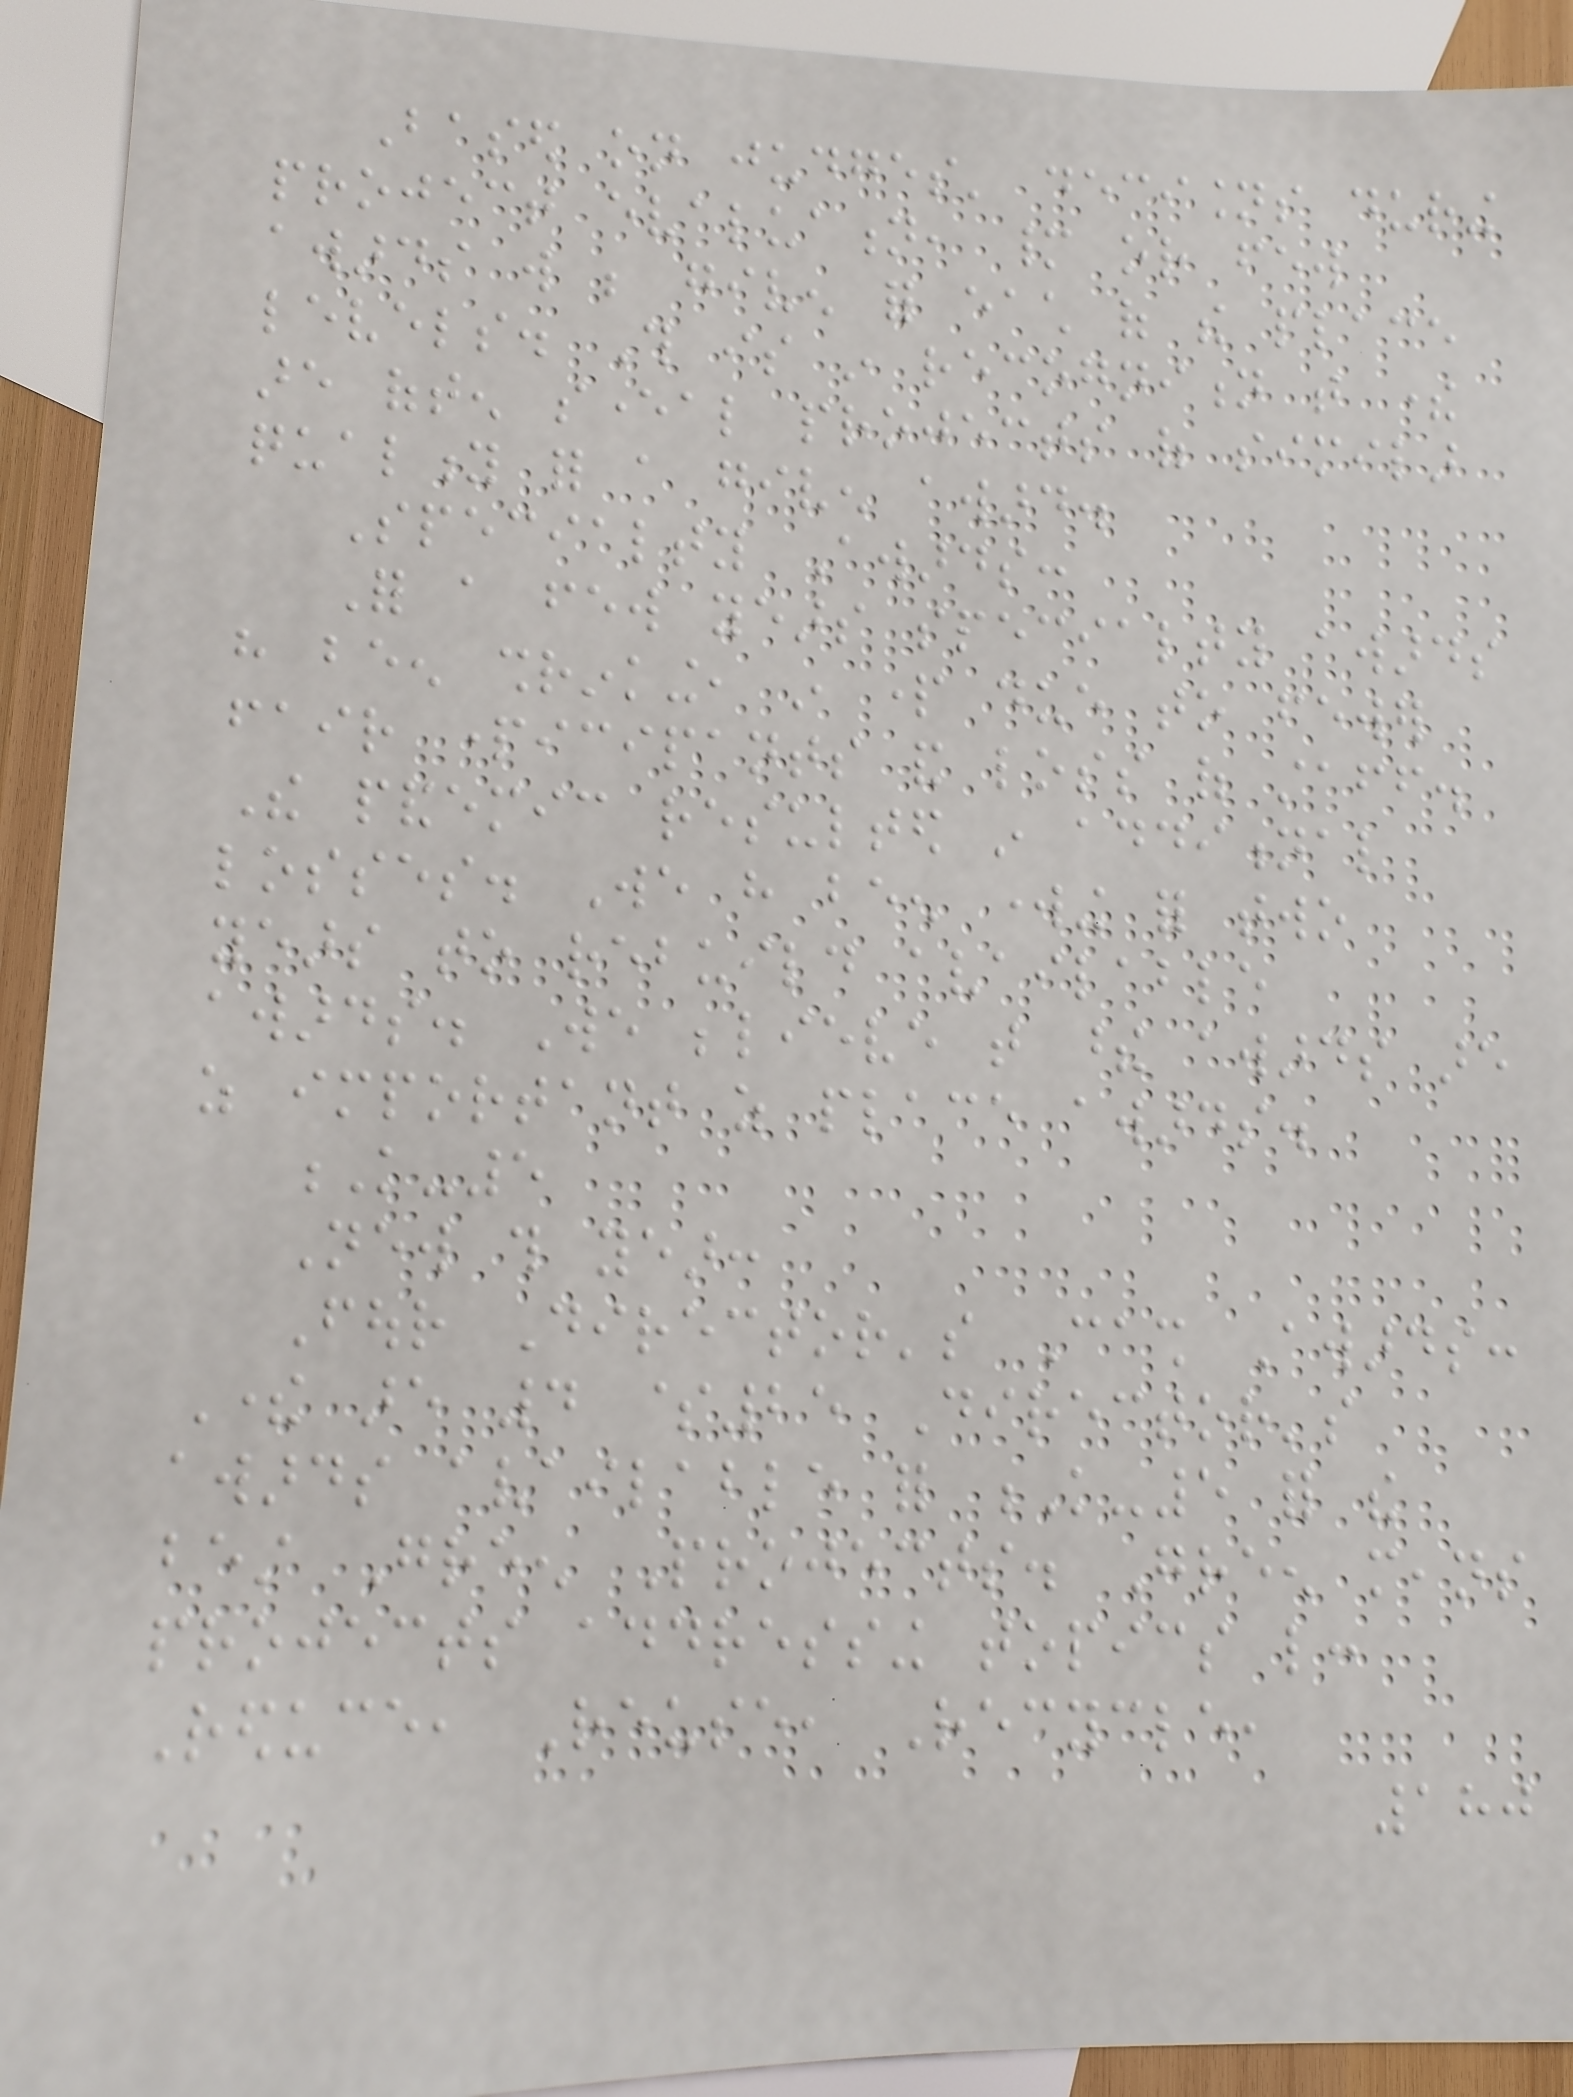Based on judges' decisions during
project evaluation, many or few
awards will be given for each of the place
levels. This is in recognition that there
are often several projects of similar
quality for a given award.
Specialty Awards:
For a few years specialty awards
have been shrinking, in part due to fewer
fair participants and loss of staff.
The pandemic resulted in additional
losses. We have been working for two
years to rebuild available
awards. We believe that these awards are
as important as place awards.
K-5
New this year:
Four Director's Cash Awards:
There are 4 $25 Director's
awards available for K-5 for the
best Green Projects. Green means
projects addressing topics like:
Reduce, Reuse, Recycle,
180
